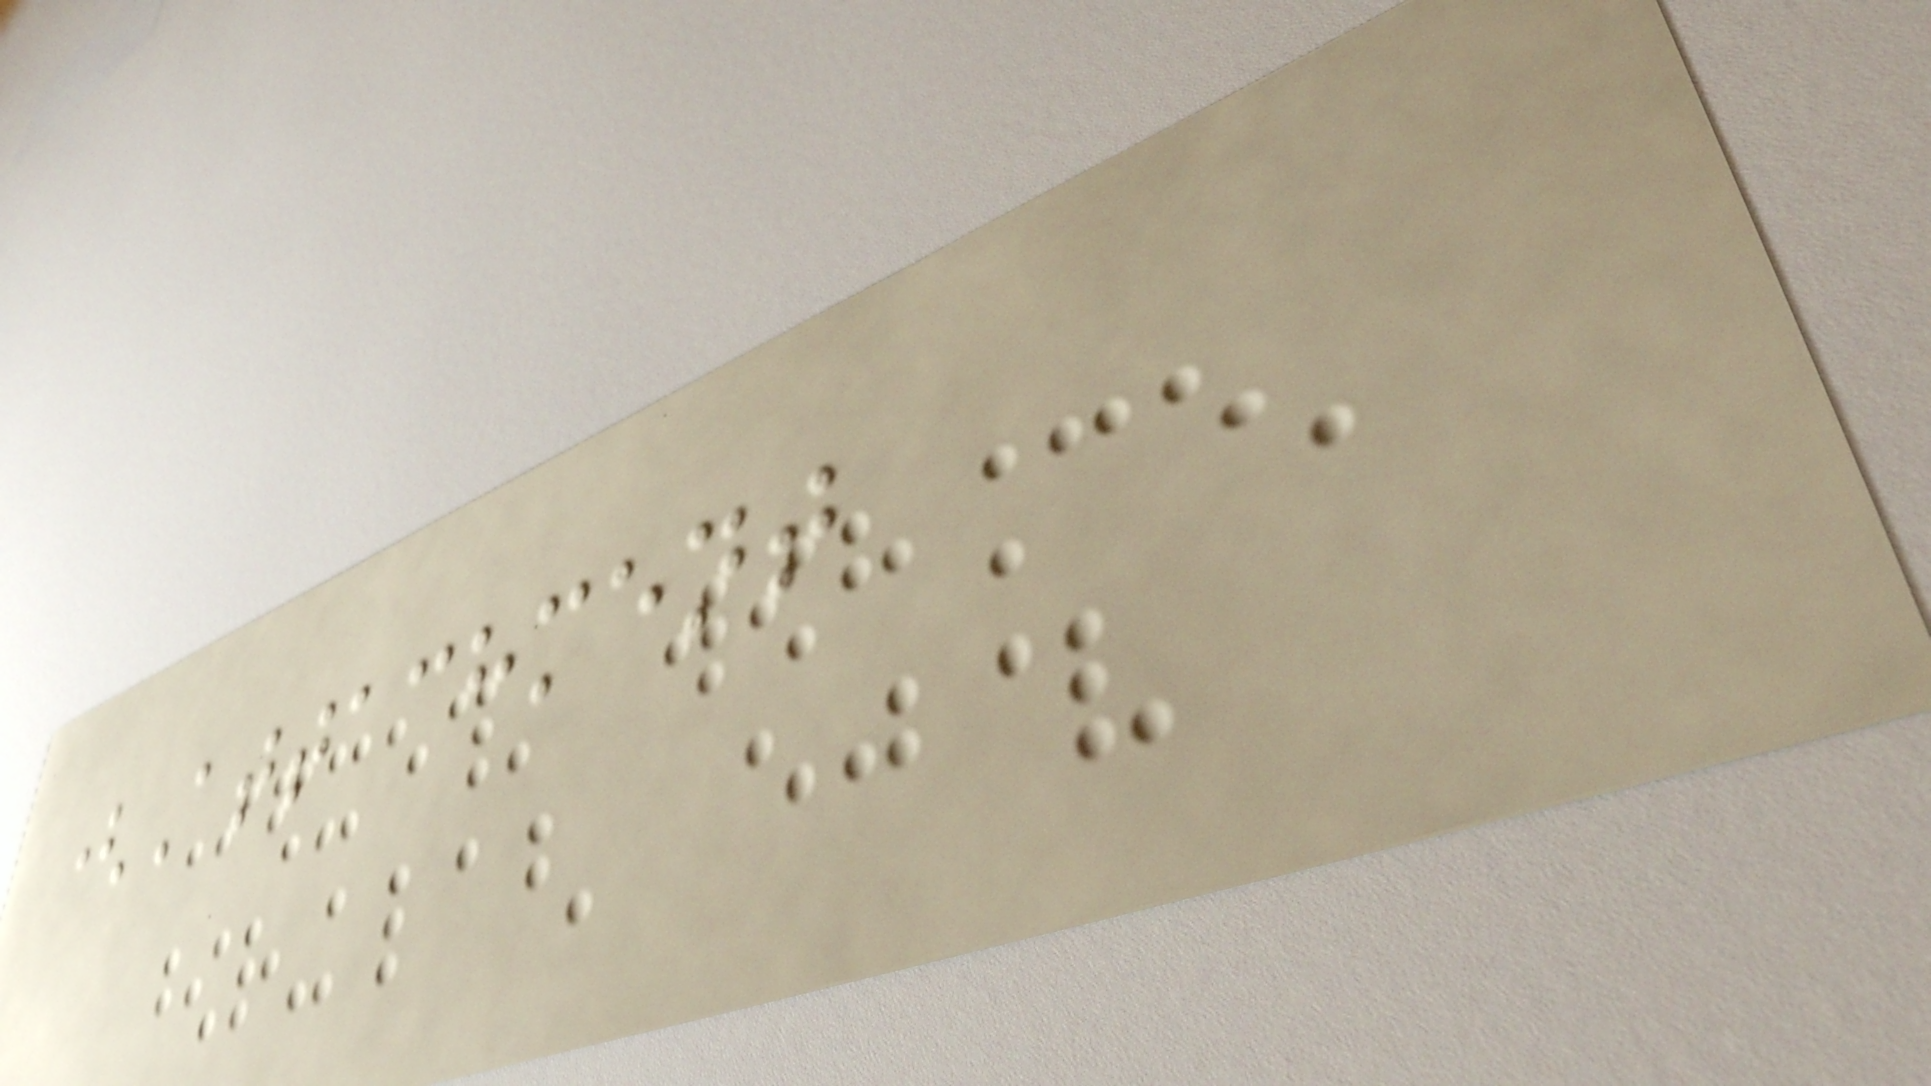(Attachment
